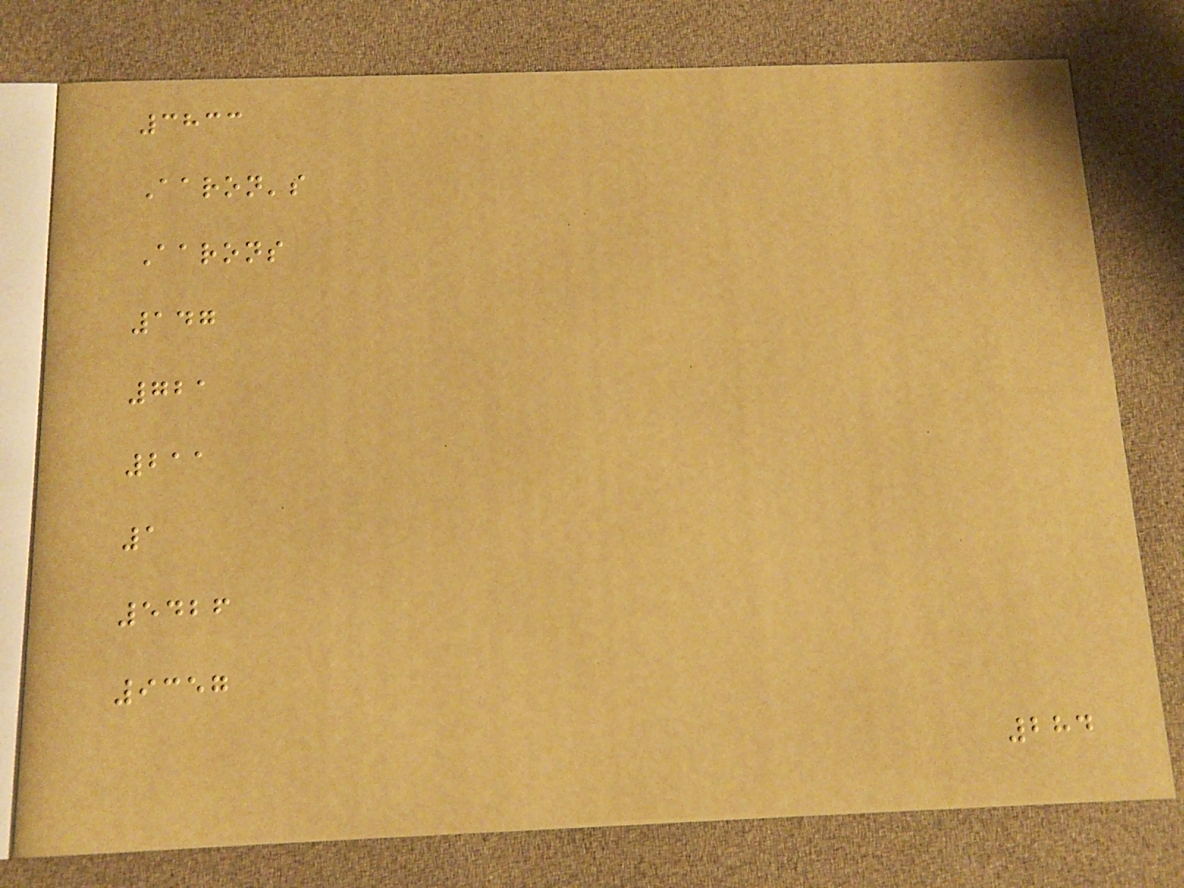3833
Aaron's
Aarons
147
721
211
1
5426
9357
284
